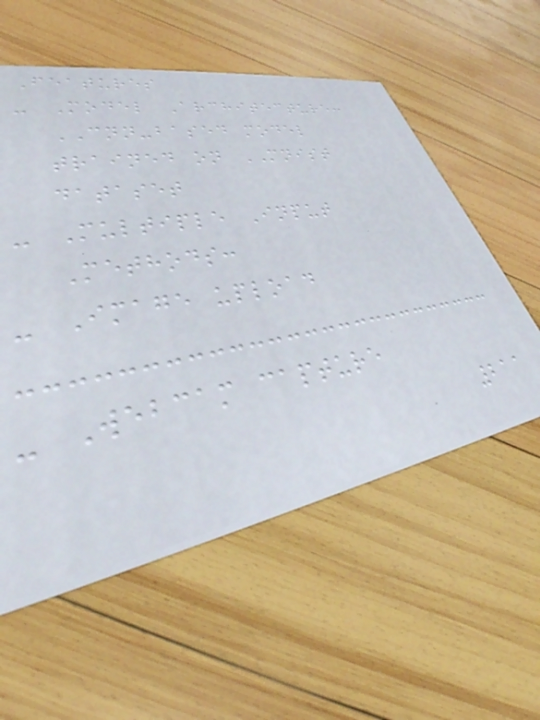Features
- Model Architecture:
CNN-based model
trained on MNIST
dataset
- Multiple Input
Methods:
- Image upload
- Webcam capture
211
